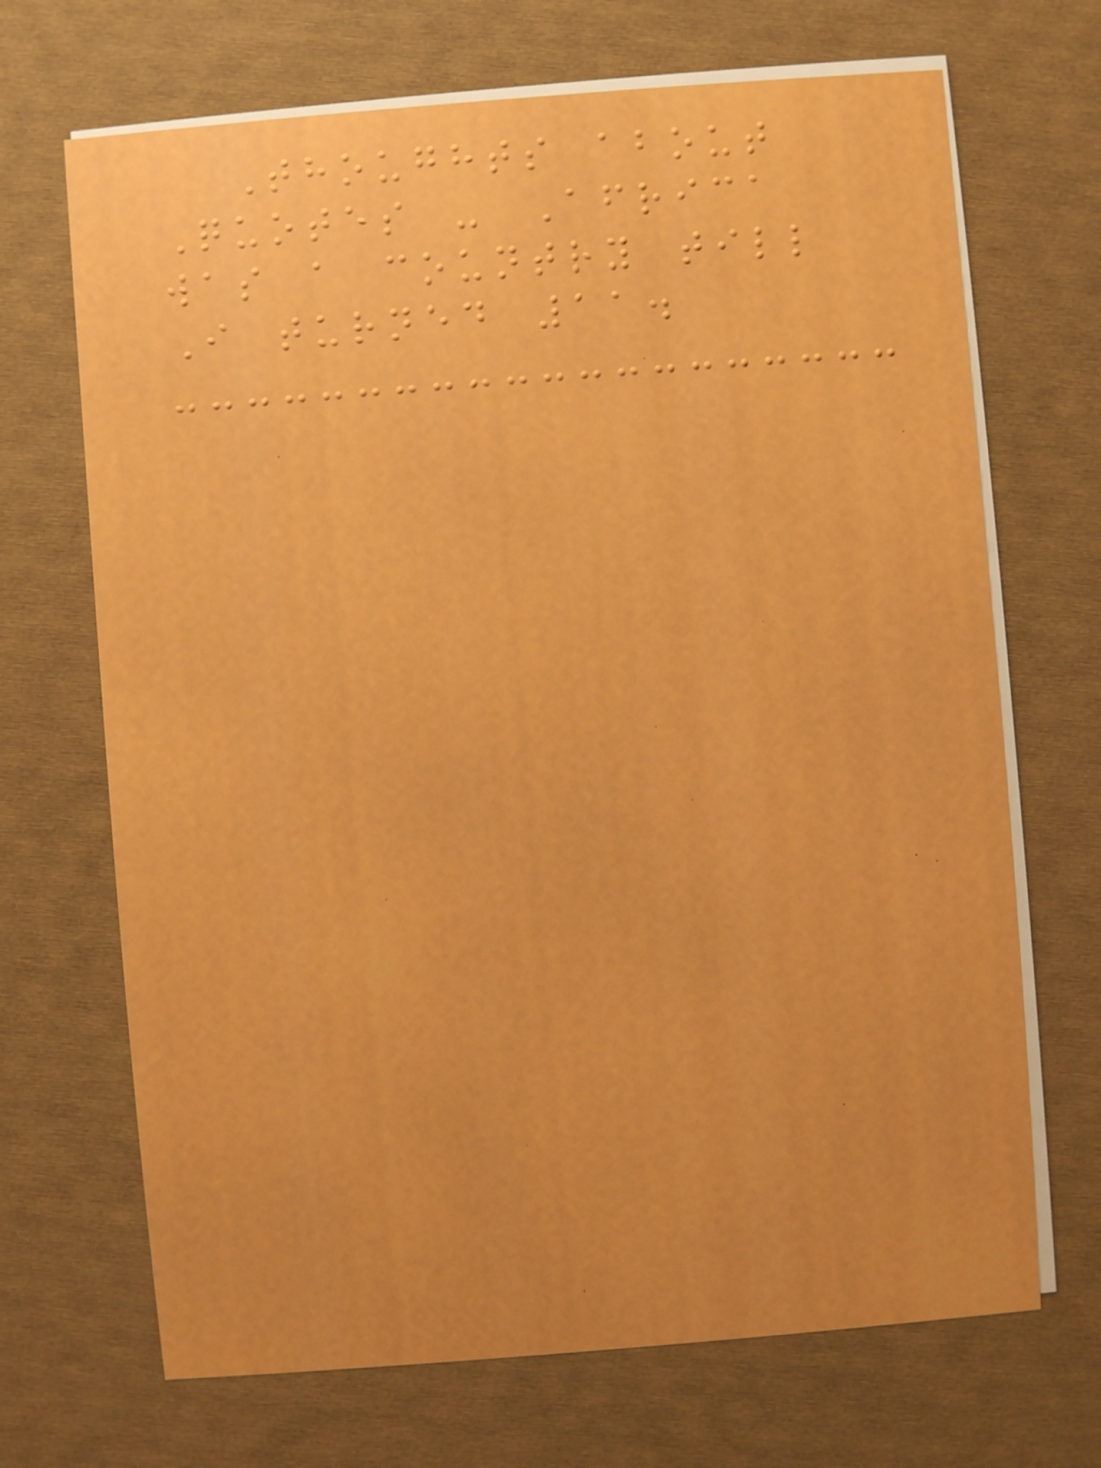Thoughts about
Quotes - Africa
was a country till
I turned 11.
